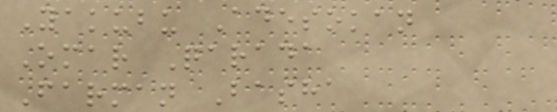Yakubu Adesokan
Omar Qarada
Farman Basha
